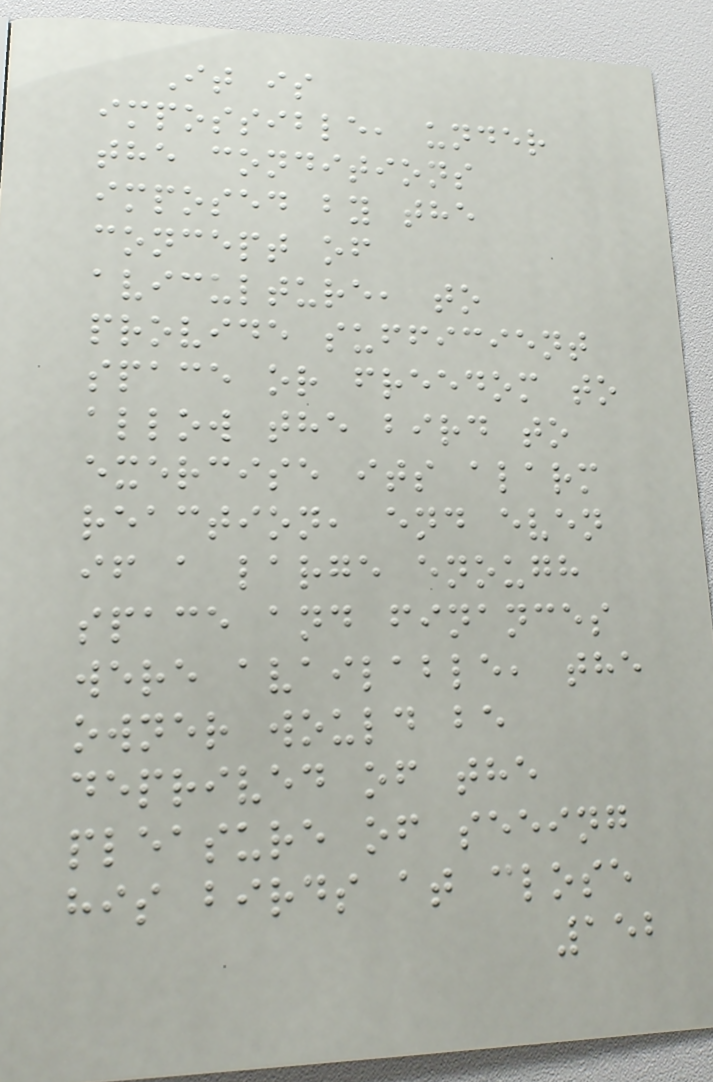It is
impossible, under
the conditions
imposed by the
concept of
aviculture, to
provide sufficient
space or freedom to
allow the bird to
exercise its alarm
reaction, end even
if a large enough
space and finances
were available, the
owner would be
deprived of the
pleasure of seeing
his birds at close
152
